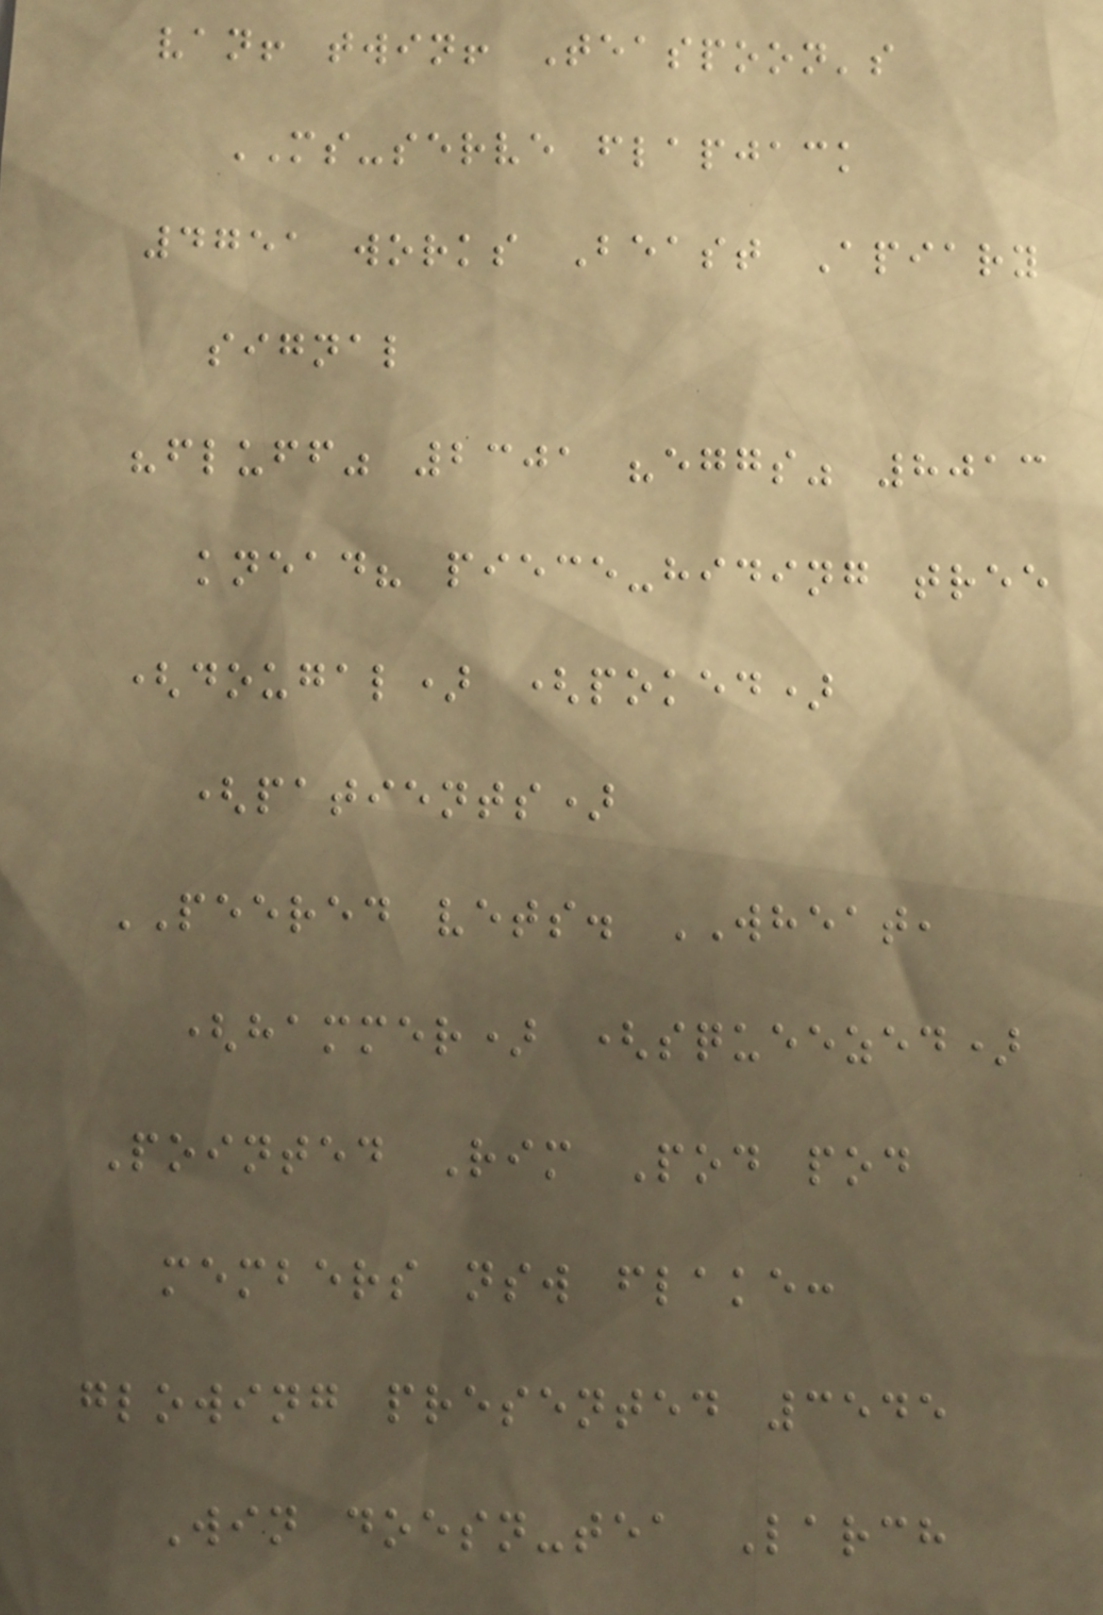van! twin! Teaspoon's
MS-serve flapjack
4751 works Beast Apiary
signal
"fluff" 2301 "eggs" 8013
knead? piece-hiding tree
(dougal) (poked)
(patients)
PEERED vets. WHEAT,
(hammer) (squeezed)
Pointed Rim Pod pod
members nsw flake:
glowing presented 3545
Win doesn-tea Larch
